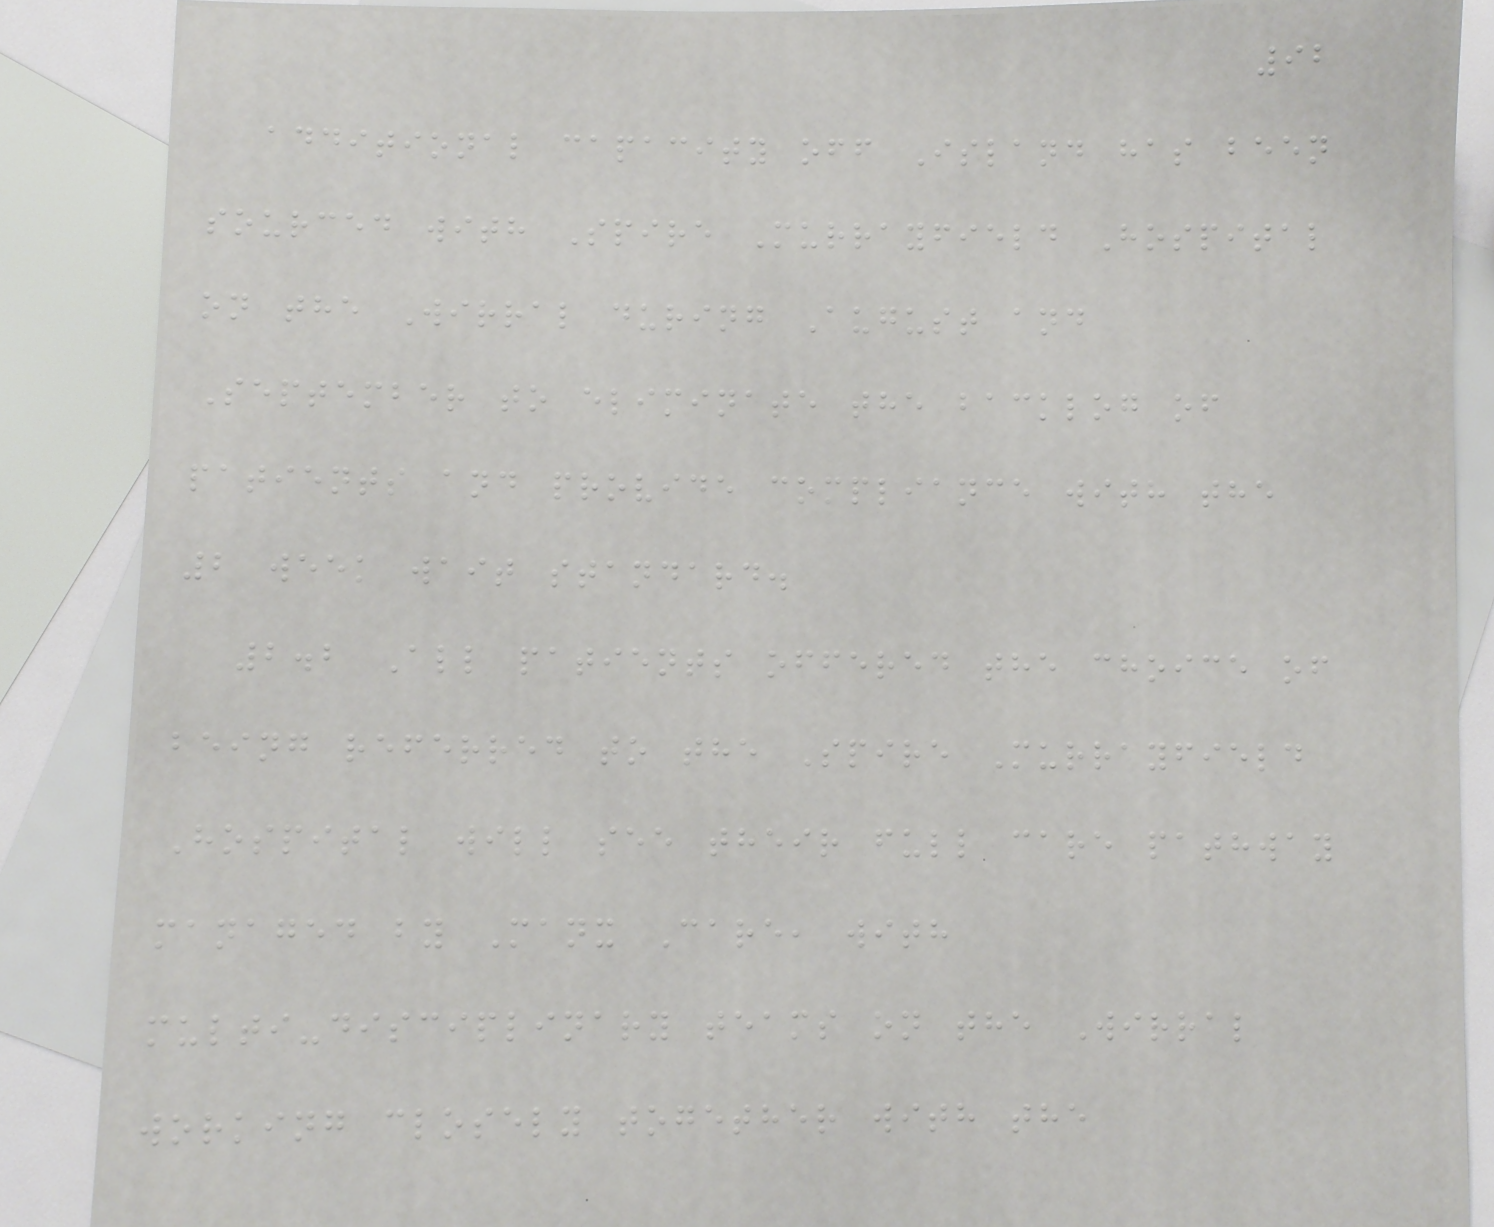92
additional capacity off Island has been
sourced with Spire Murrayfield Hospital
on the Wirral during August and
September to eliminate the backlog of
patients and provide compliance with the
2 week wait standard.
2.2 All patients offered the choice of
being referred to the Spire Murrayfield
Hospital will see their full care pathway
managed by Manx Care, with
multi-disciplinary teams on the Wirral
working closely together with the
